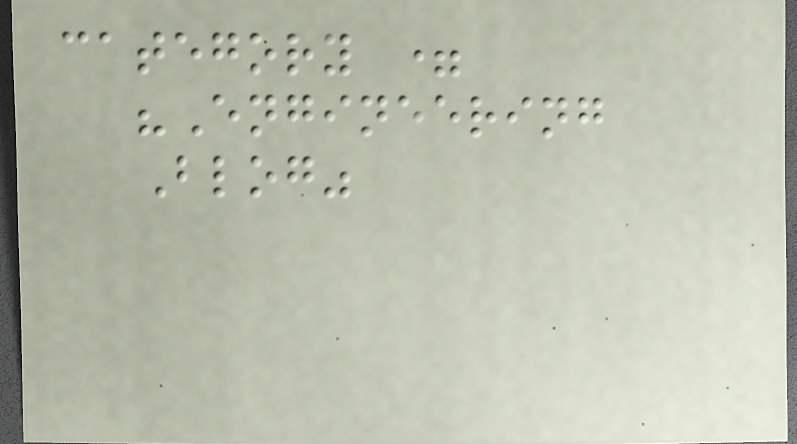category =
"Engineering
Blog"
